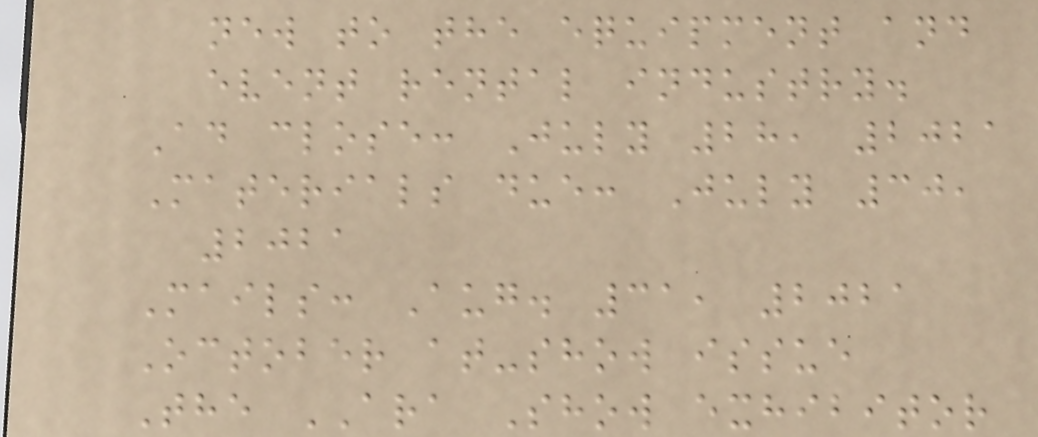new to the equipment and
event rental industry.
Ad close: July 28, 2021
Materials due: July 30,
2021
Mails: Aug. 31, 2021
October at-show issue
The ARA Show exhibitor
